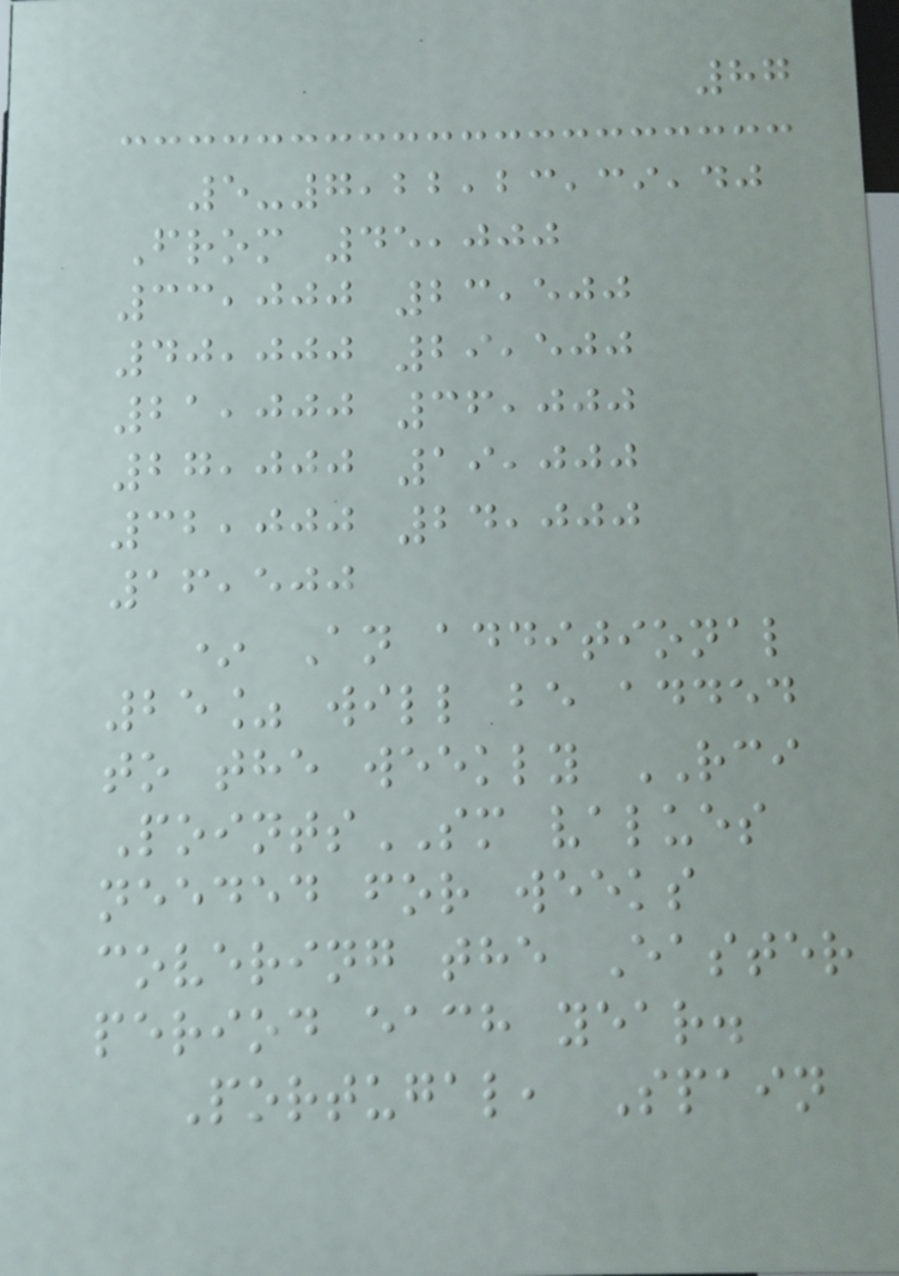87
5-7,22,23,39,40
From 45,000
33,000 23,500
40,000 29,500
21,000 36,000
27,000 19,000
32,000 24,000
16,500
* An additional
25% will be added
to the weekly RCI
PointsSM values
needed for weeks
covering the Easter
period each year.
Portugal, Spain
